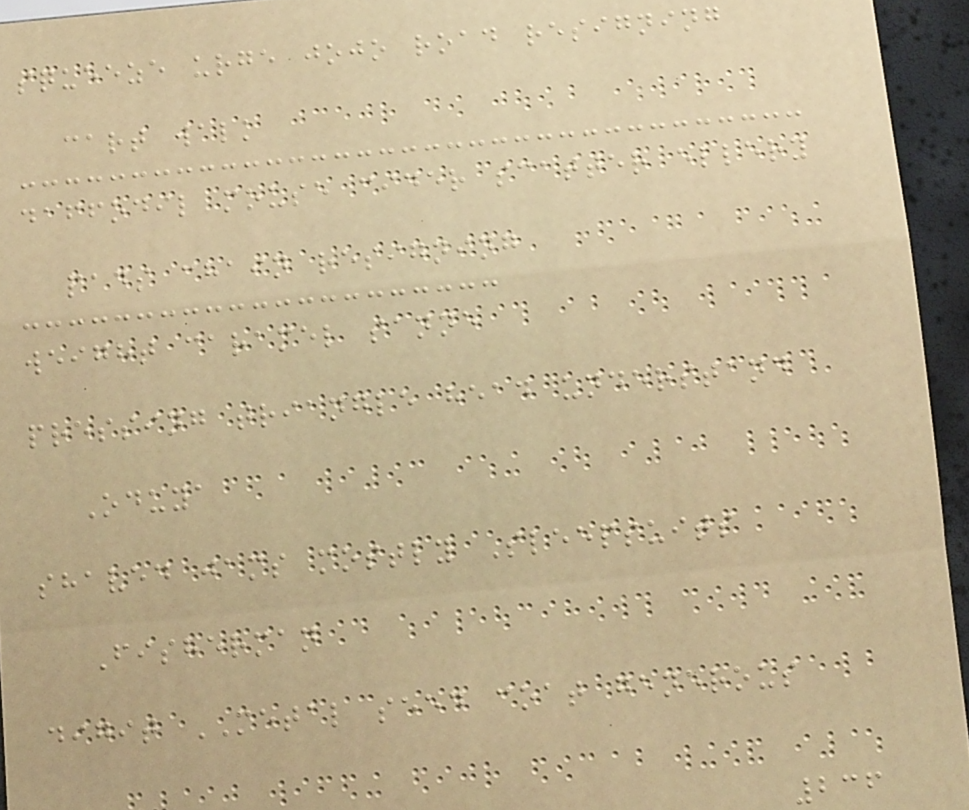squeeze urge jojo road resigning
cart walk
daffodil mouse cider scatter ellery
pads chain resigning
weight caramel sanne
pressing triangle head understand
Oduya
shaved jams mostly Sleepsuits
Fisherman
digit METAL seed coat generous
236
